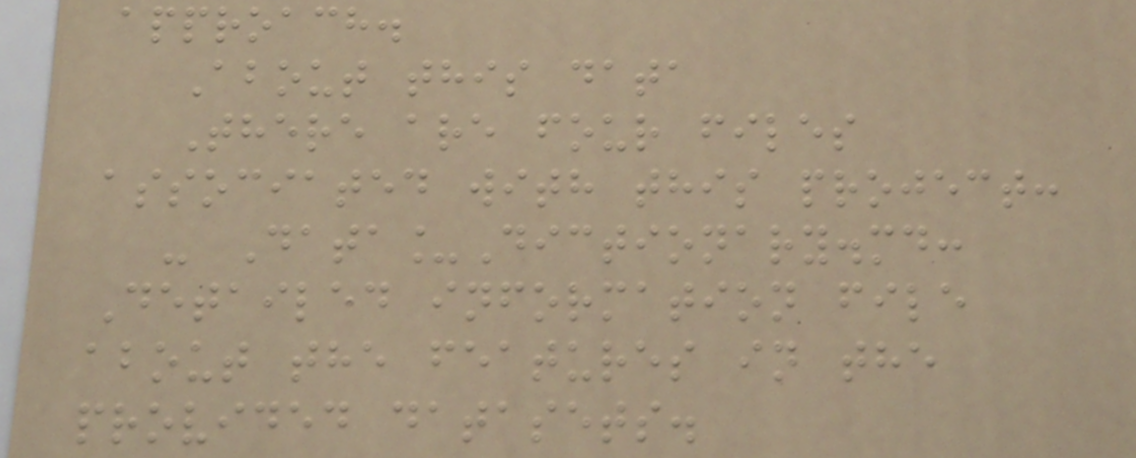approach.
About this data
There are four files
associated with this project:
- Data_Dictionary.md:
Detailed information file
about the features in the
provided datasets.
